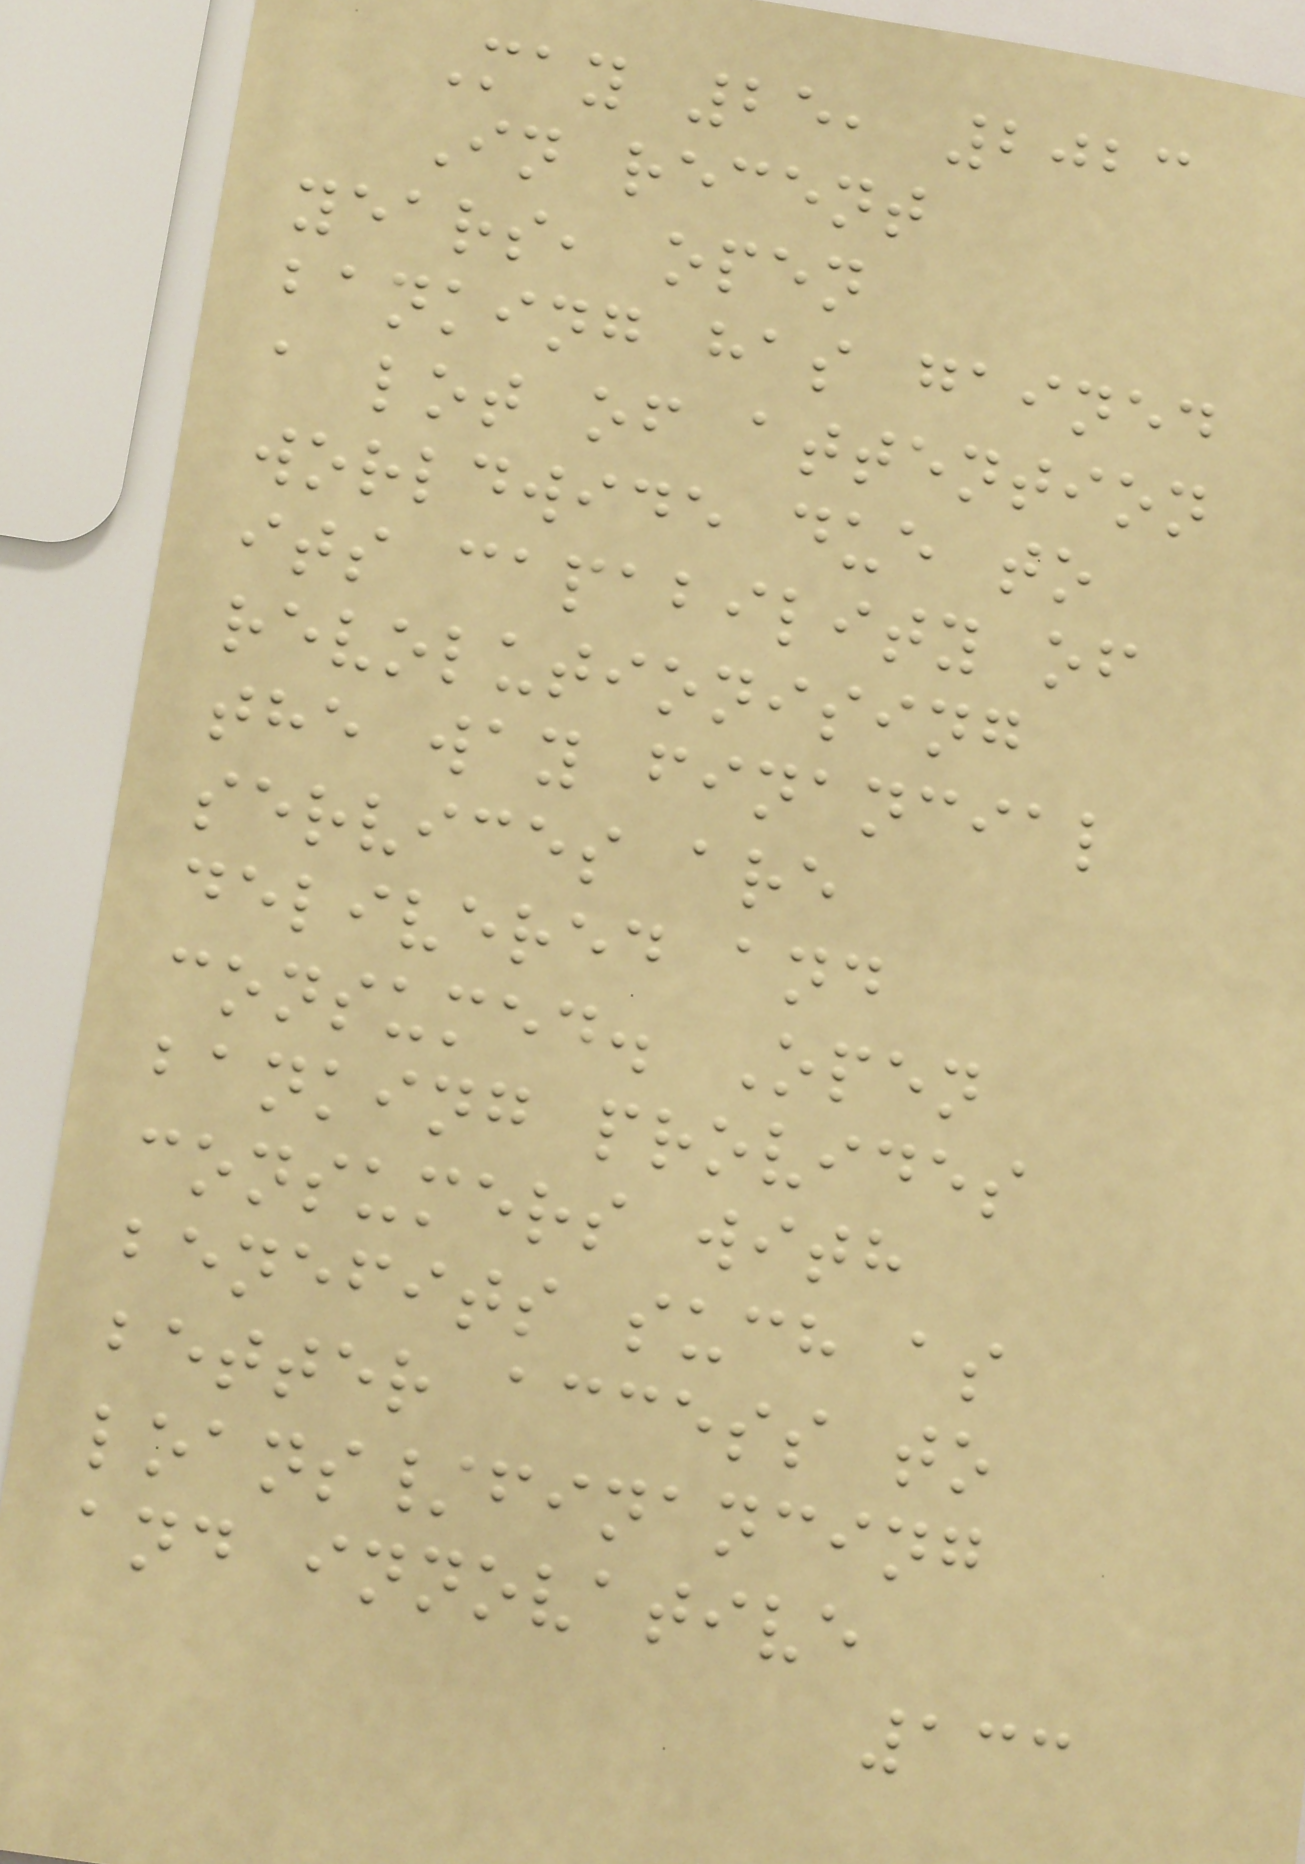May 25, 2023
In recent
years, open
banking has gained
a lot of attention
worldwide due to
its capability of
revolutionising
the way financial
services are
delivered and
consumed. Open
banking provides
consumers with
benefits such as
better access to
loans/financing
and innovative
133
